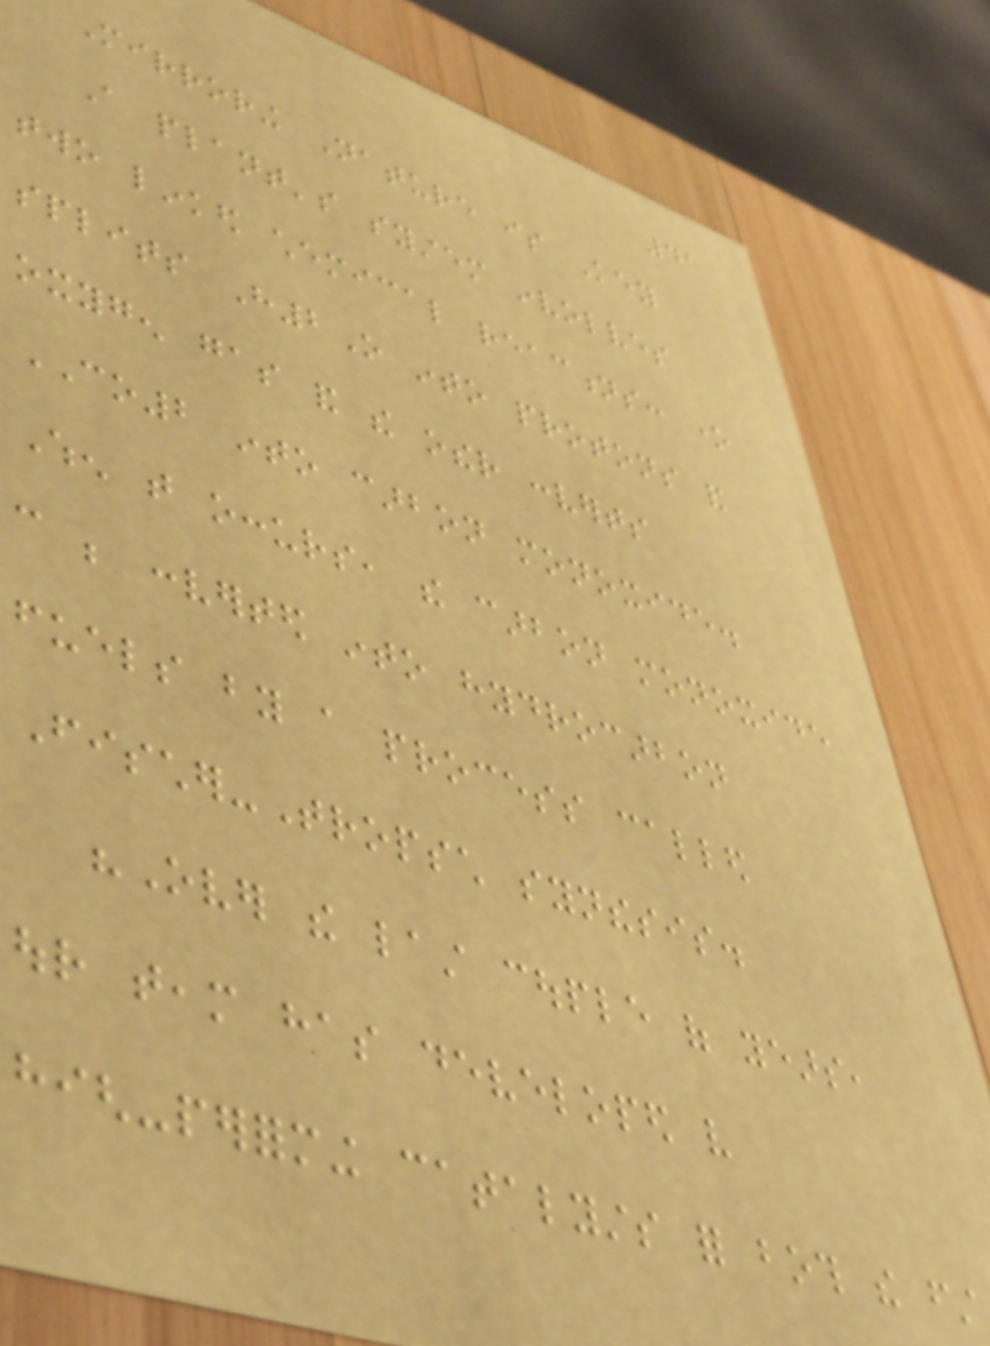41
Mirroring Nature is Key
A plant's system involves
two linked chemical reactions: one
splits H2O into protons and
oxygen gas and the other converts
CO2 into carbon monoxide.
When that occurs, the carbon monoxide
can be converted into hydrocarbon
fuels by a process called
Fischer-Tropsch synthesis.
"Over the last couple of years,
our team has developed very
high-performing catalysts for both the first
